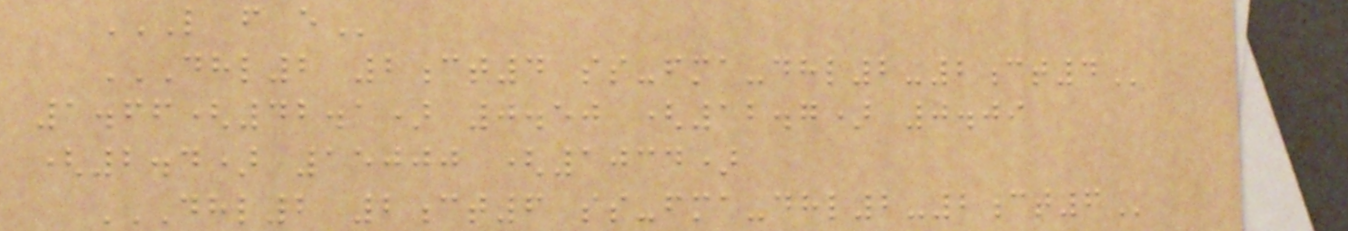L F E
DHL2 2CT4 SS-FMA-DHL2-2CT4
1.66(42.1) 0.50 (12.7) 0.09
(2.4) 15000 (1034)
DHL2 2CT6 SS-FMA-DHL2-2CT6
